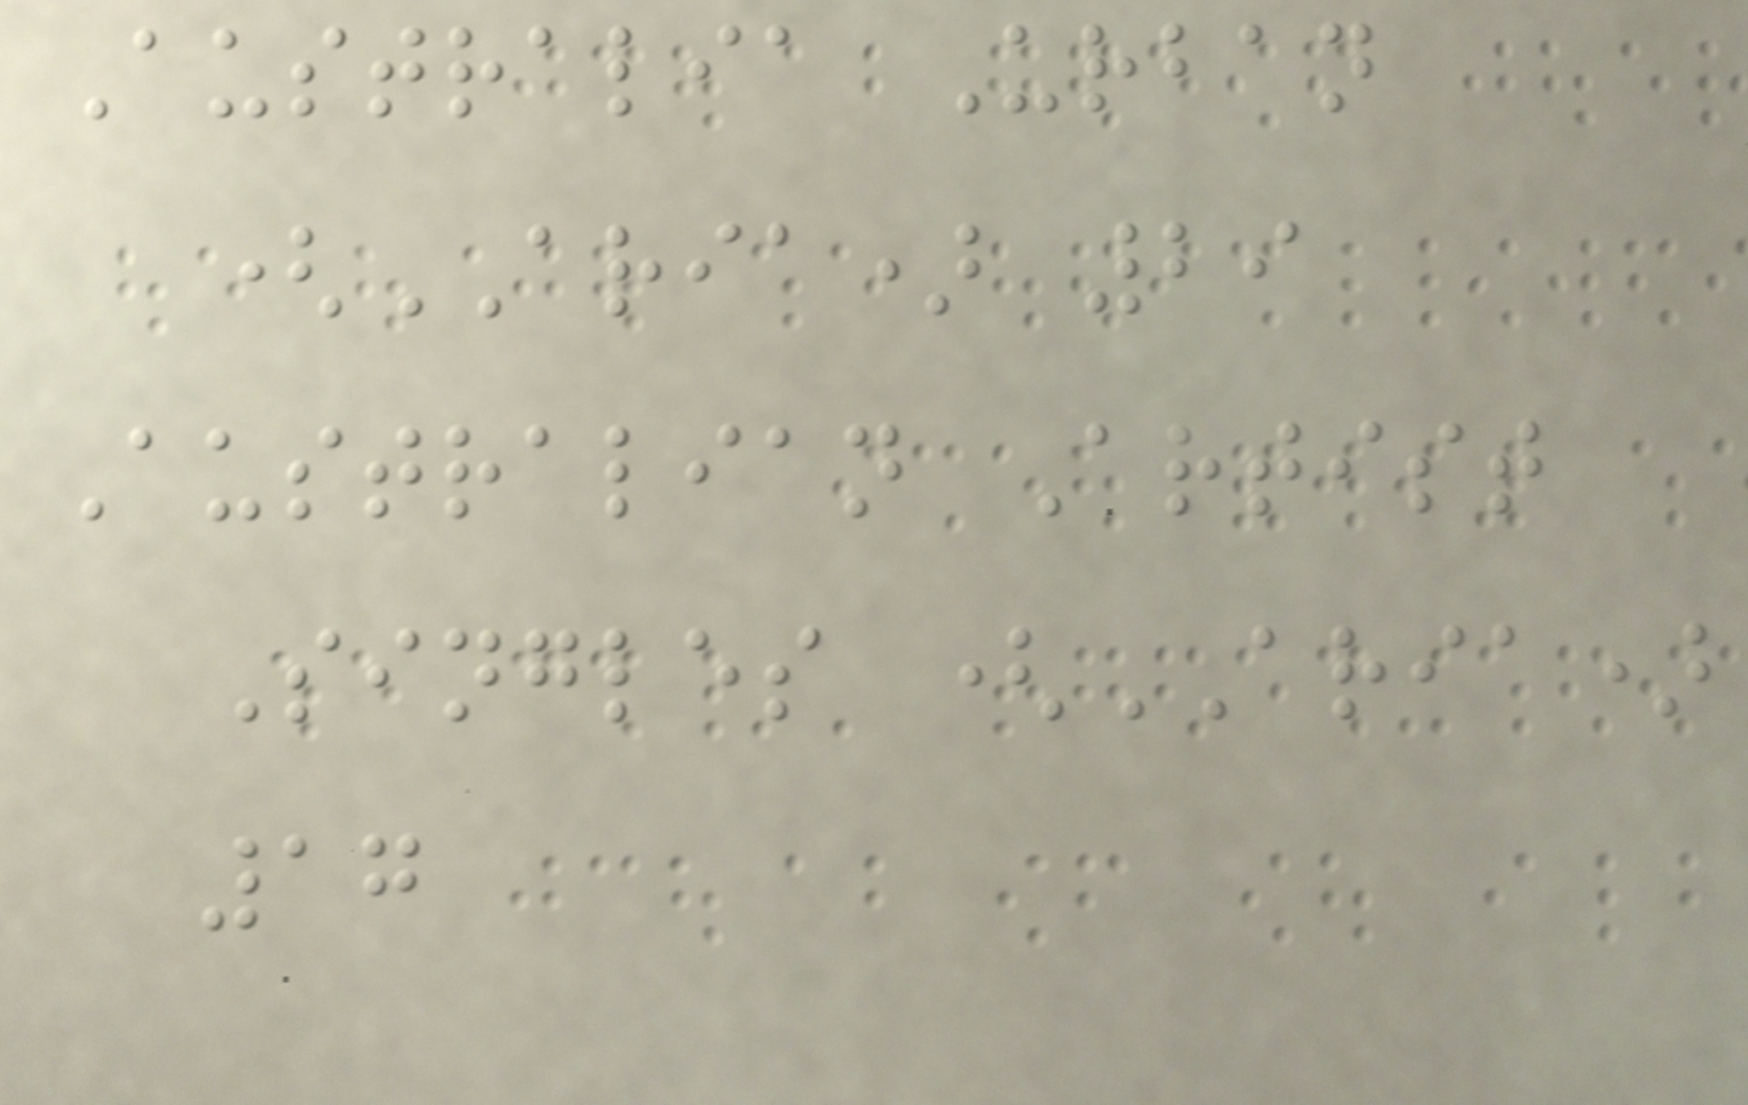Australia Urban
(ARIA) 29
Australian Artist
Singles (ARIA)
17
